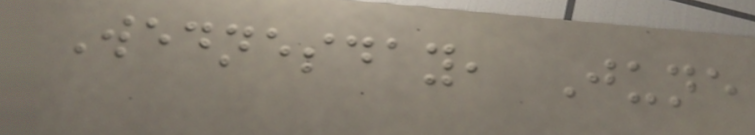Wednesday, June
